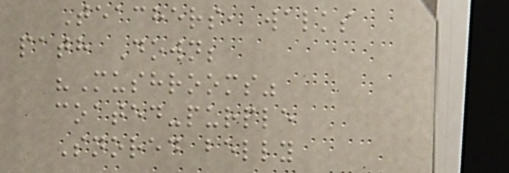Teachers, walks
path Down;
"Mushrooms"
coated-purple
Snored belly
